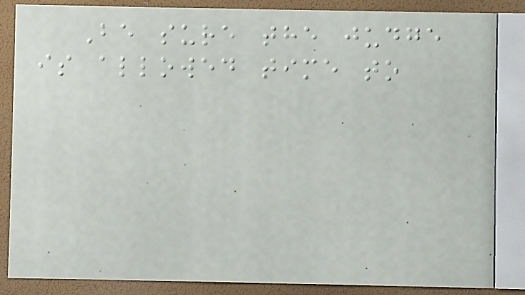Be sure the judge
is allowed time to
